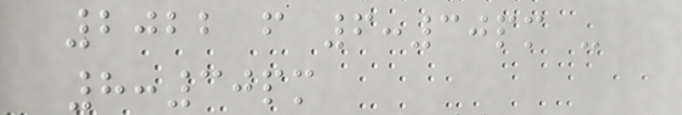2022 from 6:30pm -
8:30pm
